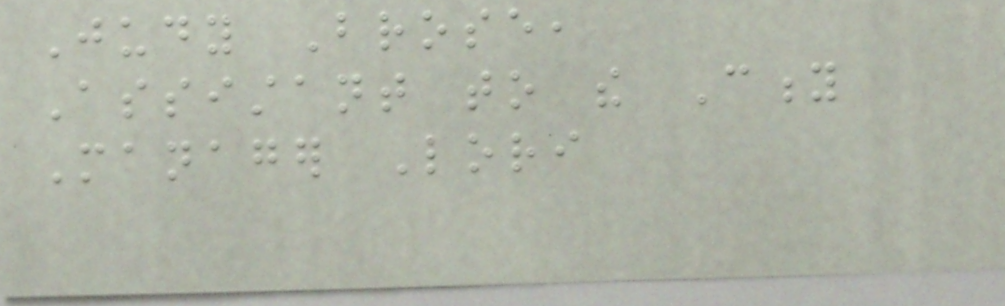Judy Brose,
Assistant to the City
Manager Lori
